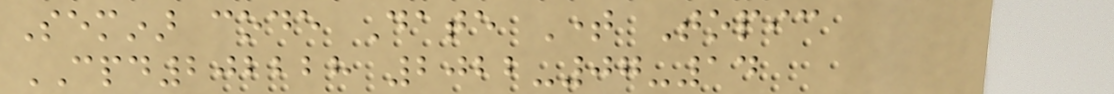Seminar code Date Time Topic
CPD202228 2022-07-14
